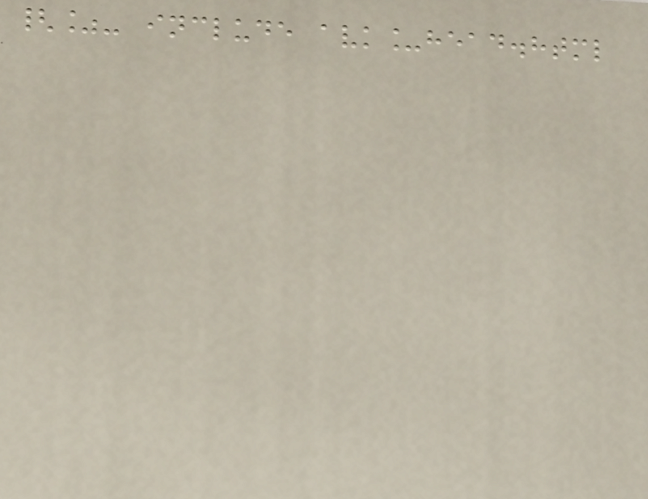{%- include avk_head.html
